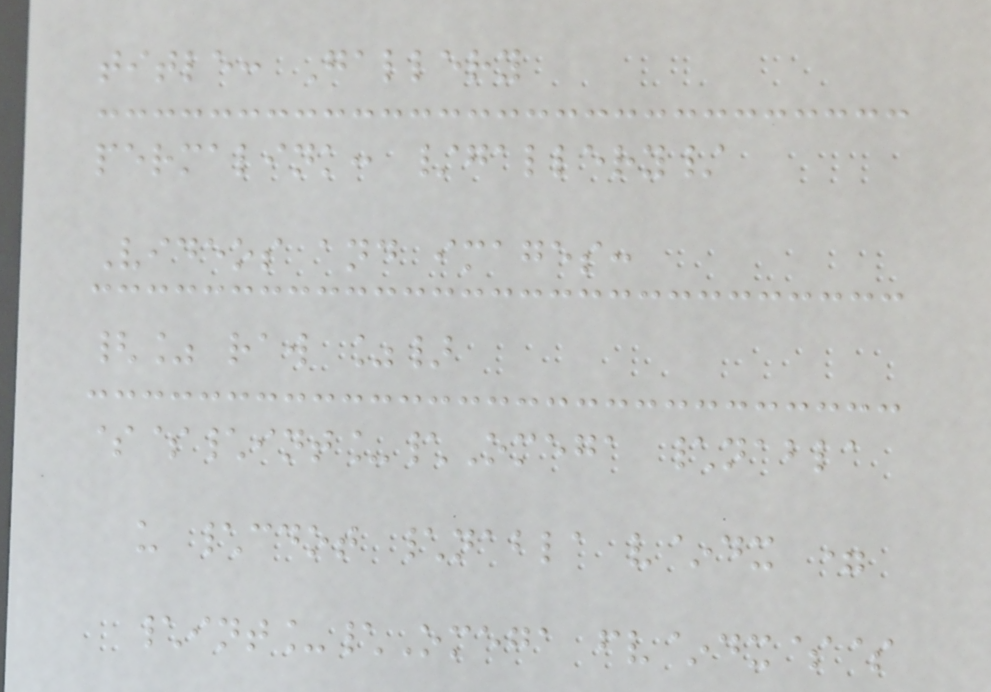title: Gallery
permalink: /gallery/
Videos and images:
{% raw %}
$$\int_\Omega \nabla
u \cdot \nabla v~dx =
\int_\Omega fv~dx$$
